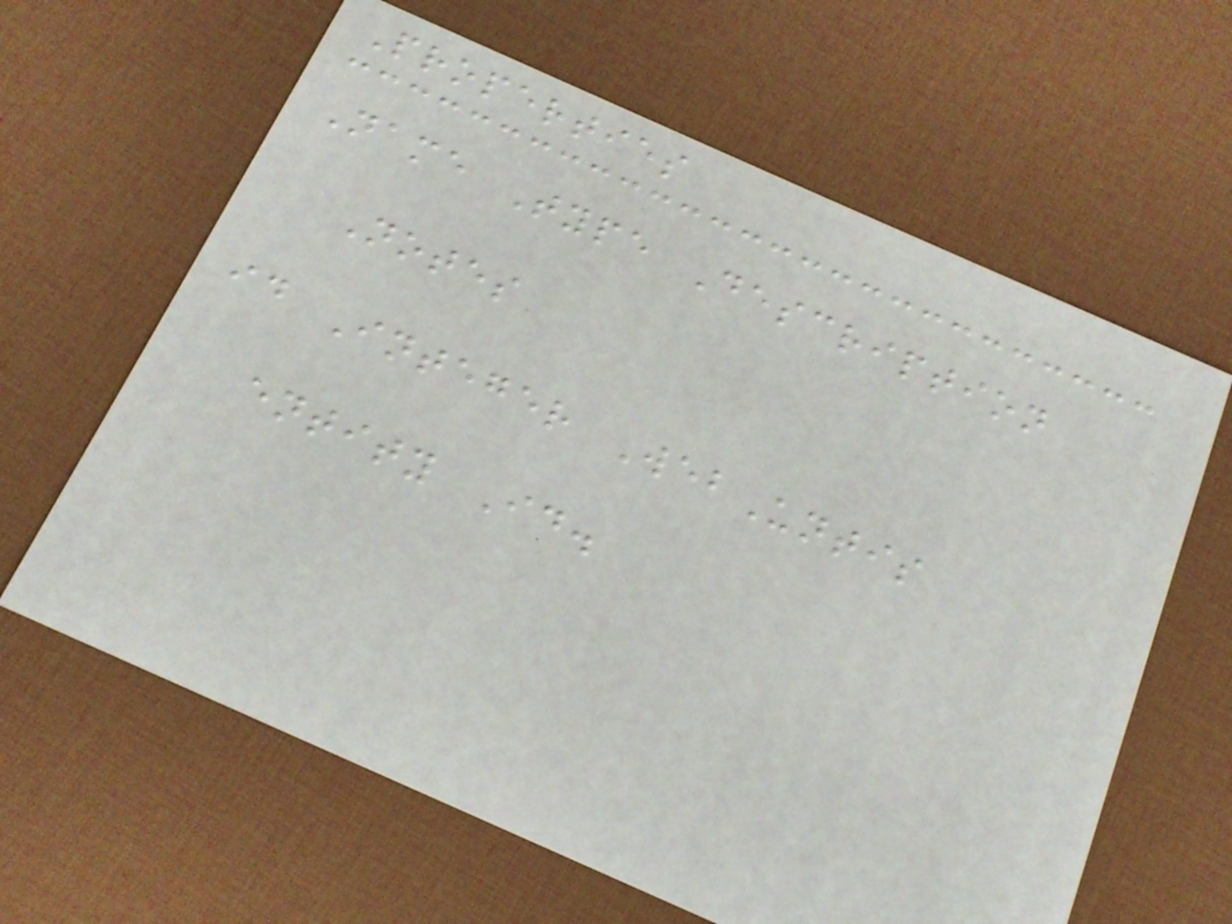Properties
Name Type Description
Notes
id Integer WebUntis
entity Id.
